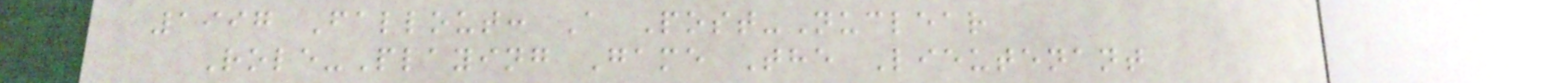1997 Fallout: A Post-Nuclear
Role-Playing Game The Lieutenant
